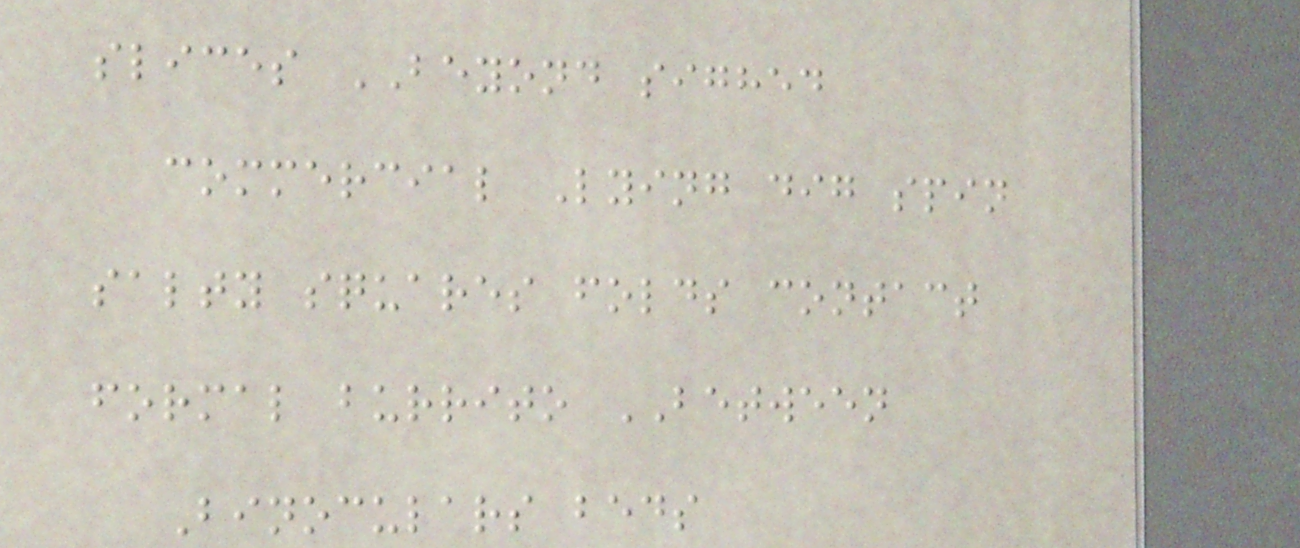slices BEYOND sighed
commercial Lying dig spin
salty squares folds contact
formal burrito BETWEEN
Binoculars beds
